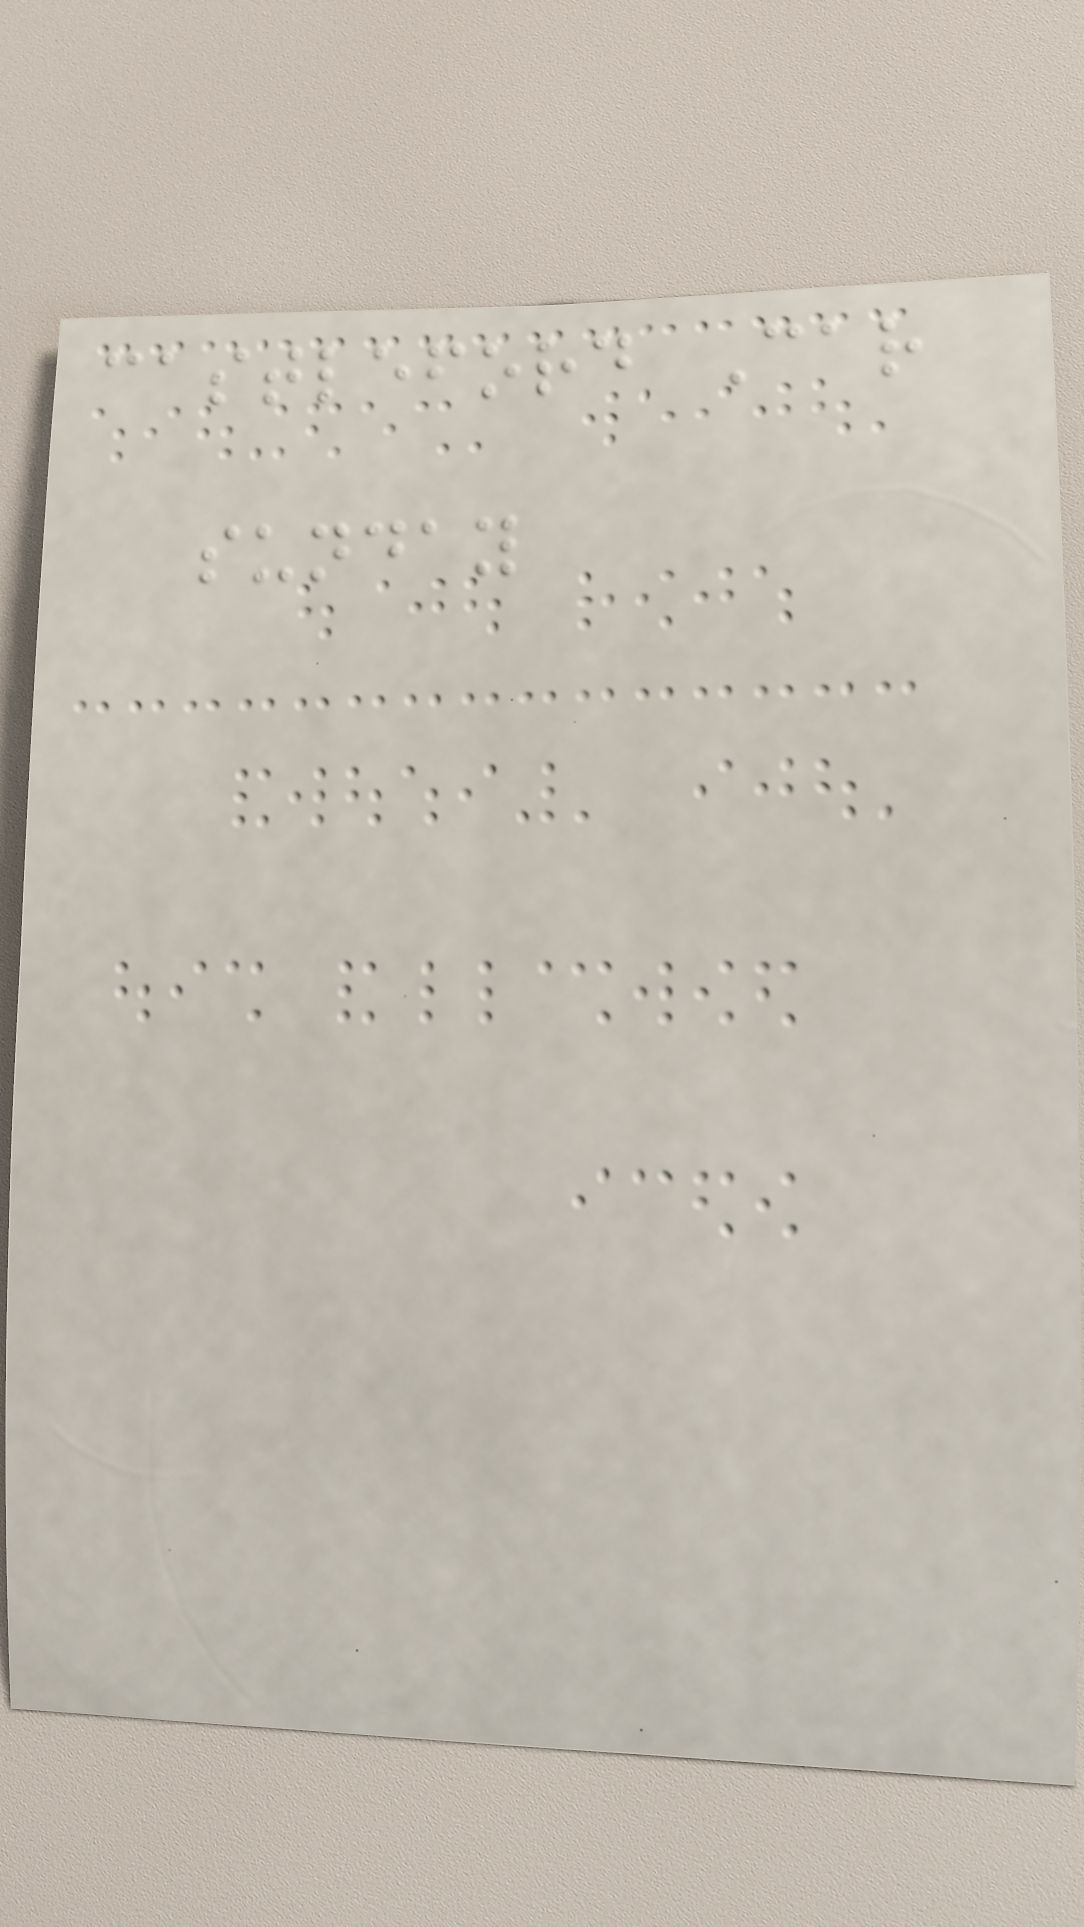castleford Car
sunday
